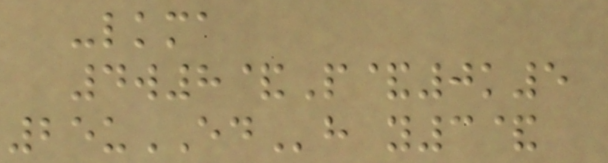-lkma
4w8&P&0k5
25uEDh y3&
